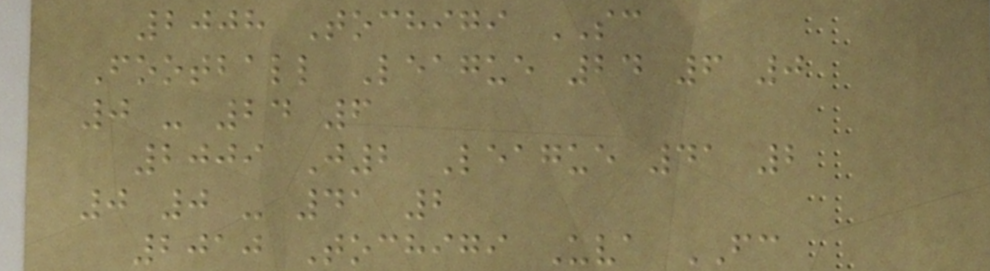2008 Tochigi SC
Football League 24 6 0
0 - 24 6
2009 J2 League 41 2
0 0 - 41 2
2010 Tochigi Uva FC
